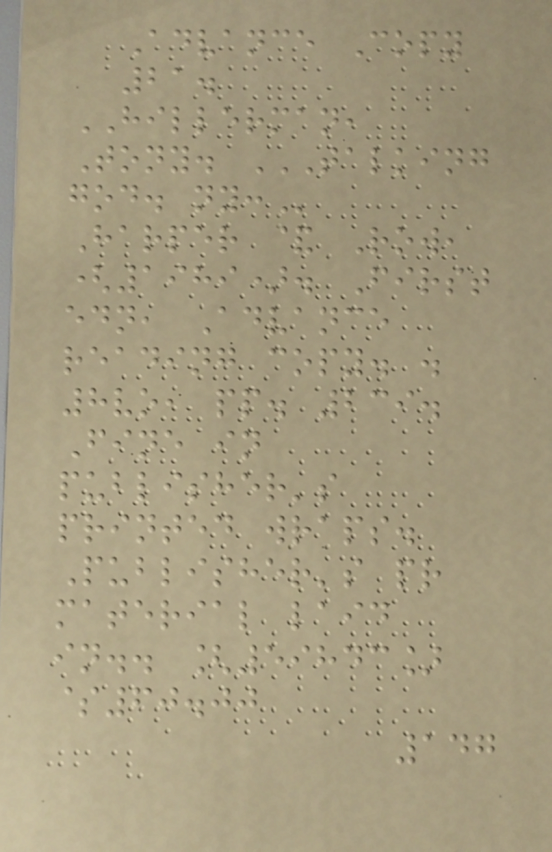Advance Copy
21.
HILLERMAN,
Tony. TALKING
GOD. NY:
Harper & Row,
(1989). First
edn, Advance
reading copy. .
8vo, pp. 239.
Fine in
publisher's
printed wraps.
Publisher's pr
material laid
in.. [59843]
$60.00
147
